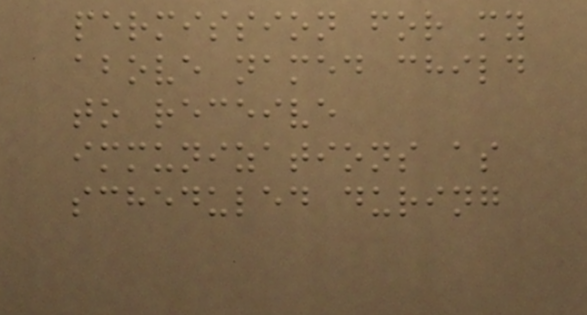permission for my
above named child
to receive
immunizations as
scheduled during
